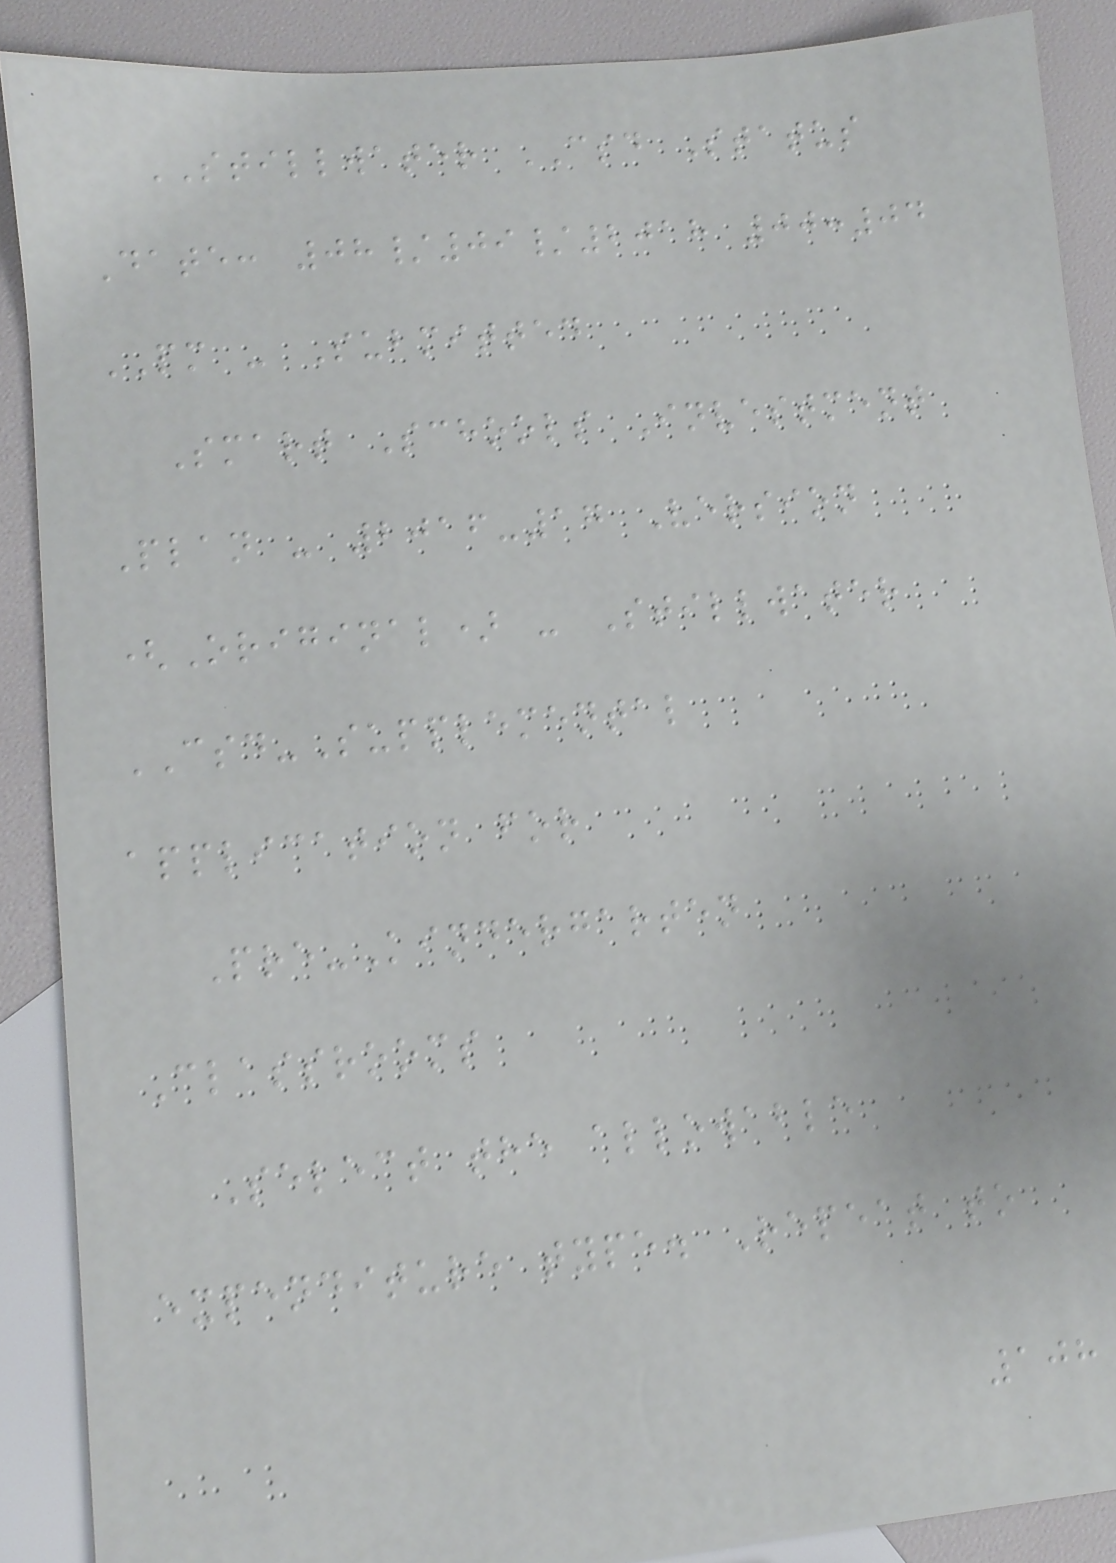STILLWATER CSD Status
Date: 08/09/2018 00:04
PM - Submitted
Smart Schools Investment
Plan - 2016-17 Version
(Original) - Stillwater
CSD-Supplemental
application for
Pre-Kindergarten
Classrooms
Select the allowable
expenditure type. Repeat to
108
